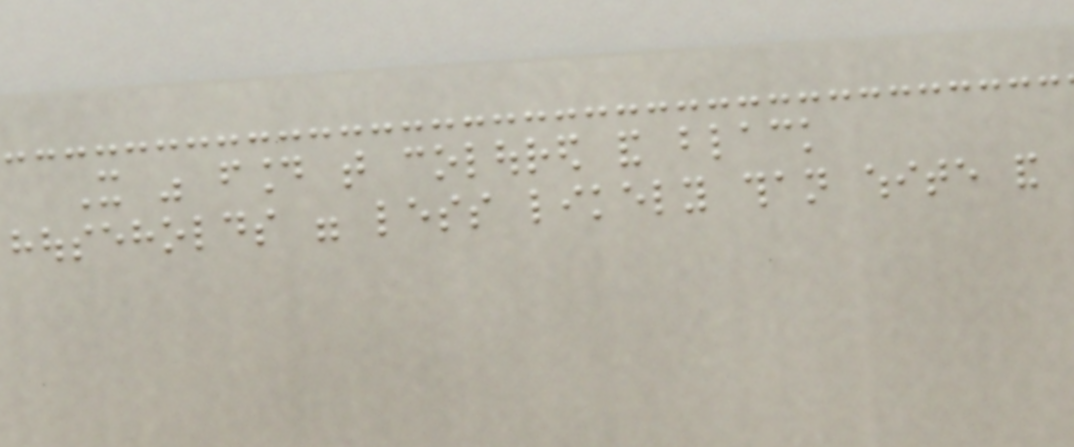It was found that coloured and black
households were less likely than white and
